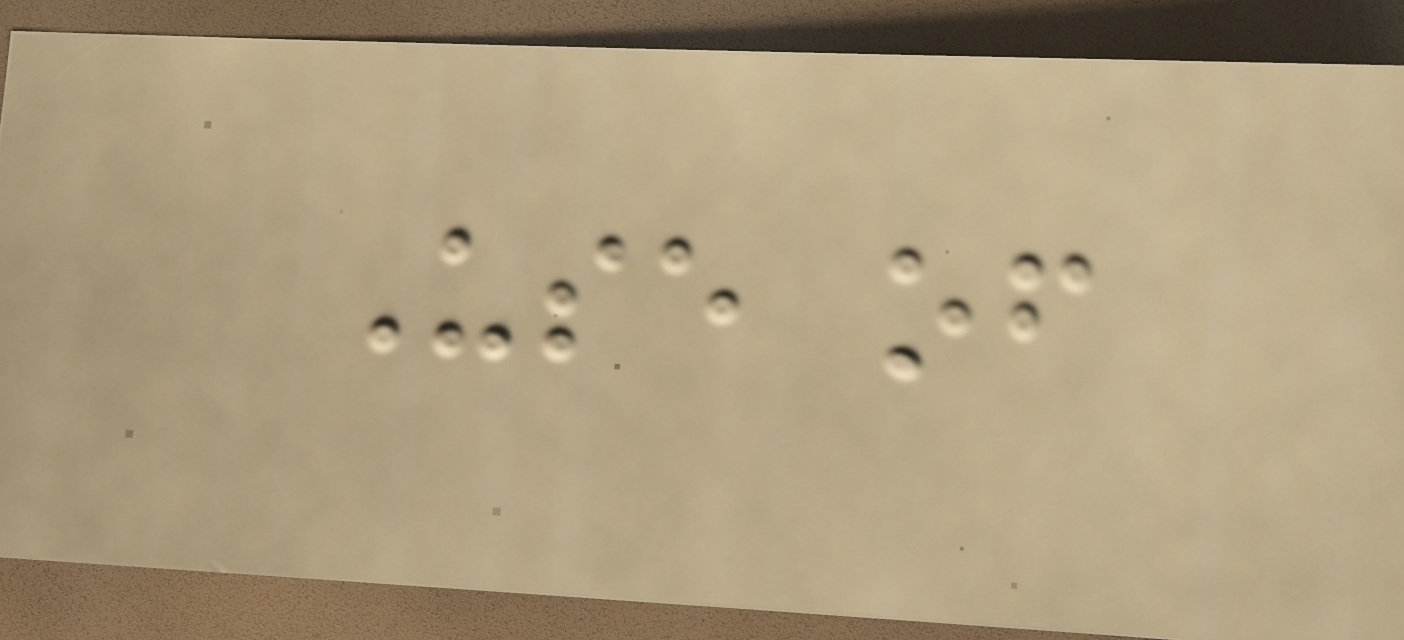Use of
